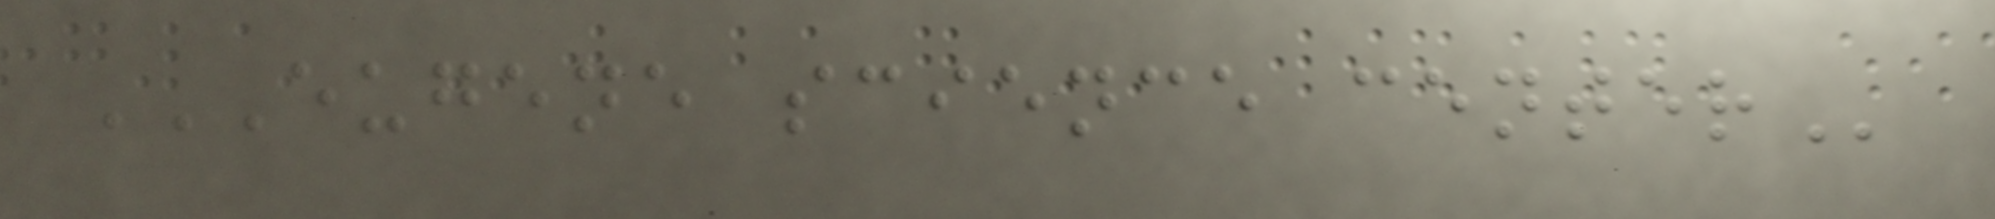EUGENE SCIENCE CENTER
